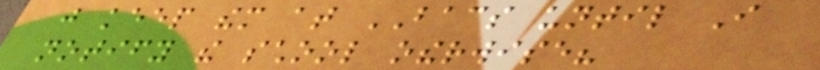just keep them at BACS until I
notify the school otherwise?
